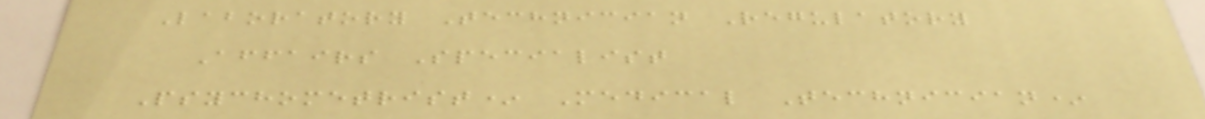Laboratory Technician Regulatory
Affairs Specialist
Psychometrist* Medical Technician*
